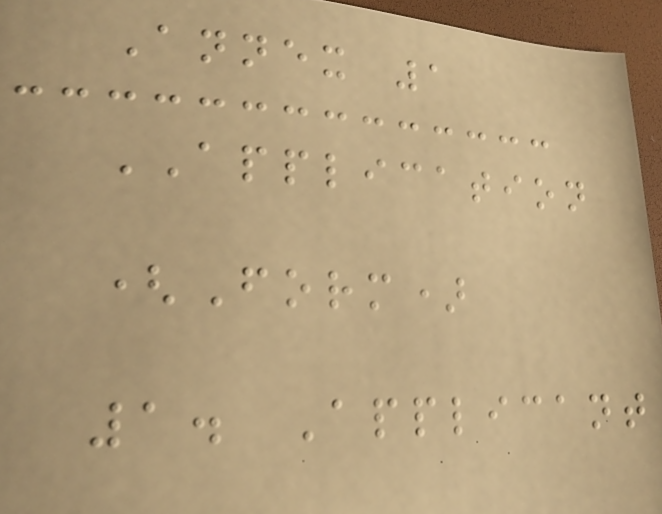Annex 1
APPLICATION
(Form)
1. Applicant
